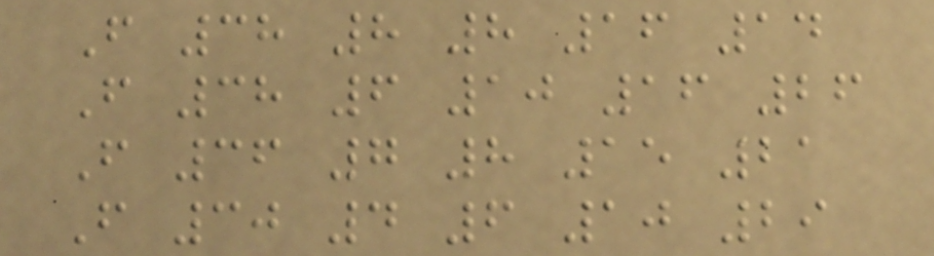F 38 8 8 16 14
F 38 6 10 16 26
F 36 7 8 15 21
F 30 4 6 10 29
